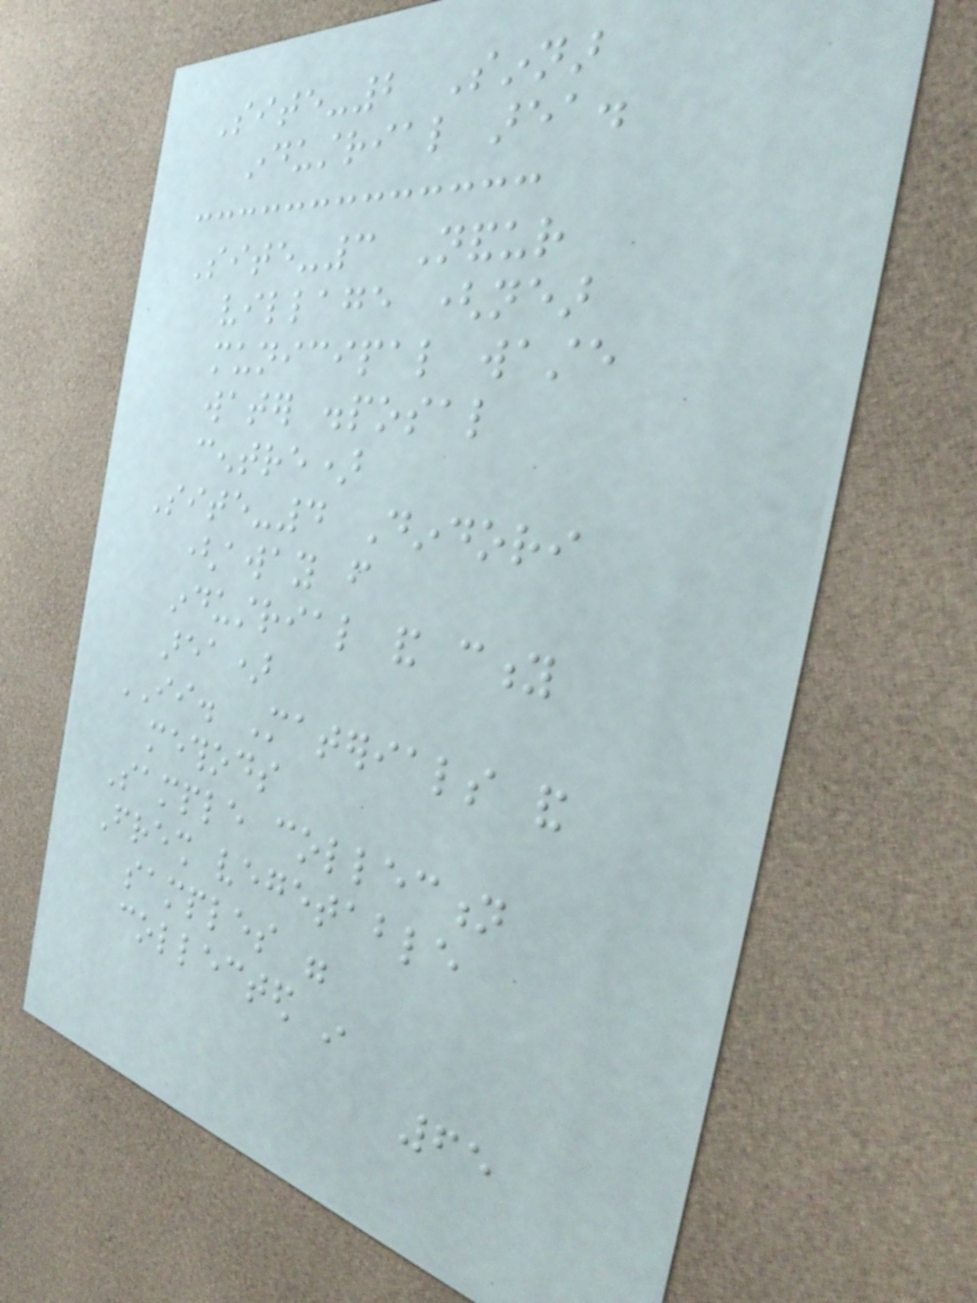Site-2 Sinnar
industrial area.
Site-3 Nandur
village (near
municipal waste
water disposal
centre)
Site-4 Dindori
(away from
industrial and city
area)
II. Materials and
methods
Sample collection
Fresh vegetable
samples were
collected in
65
